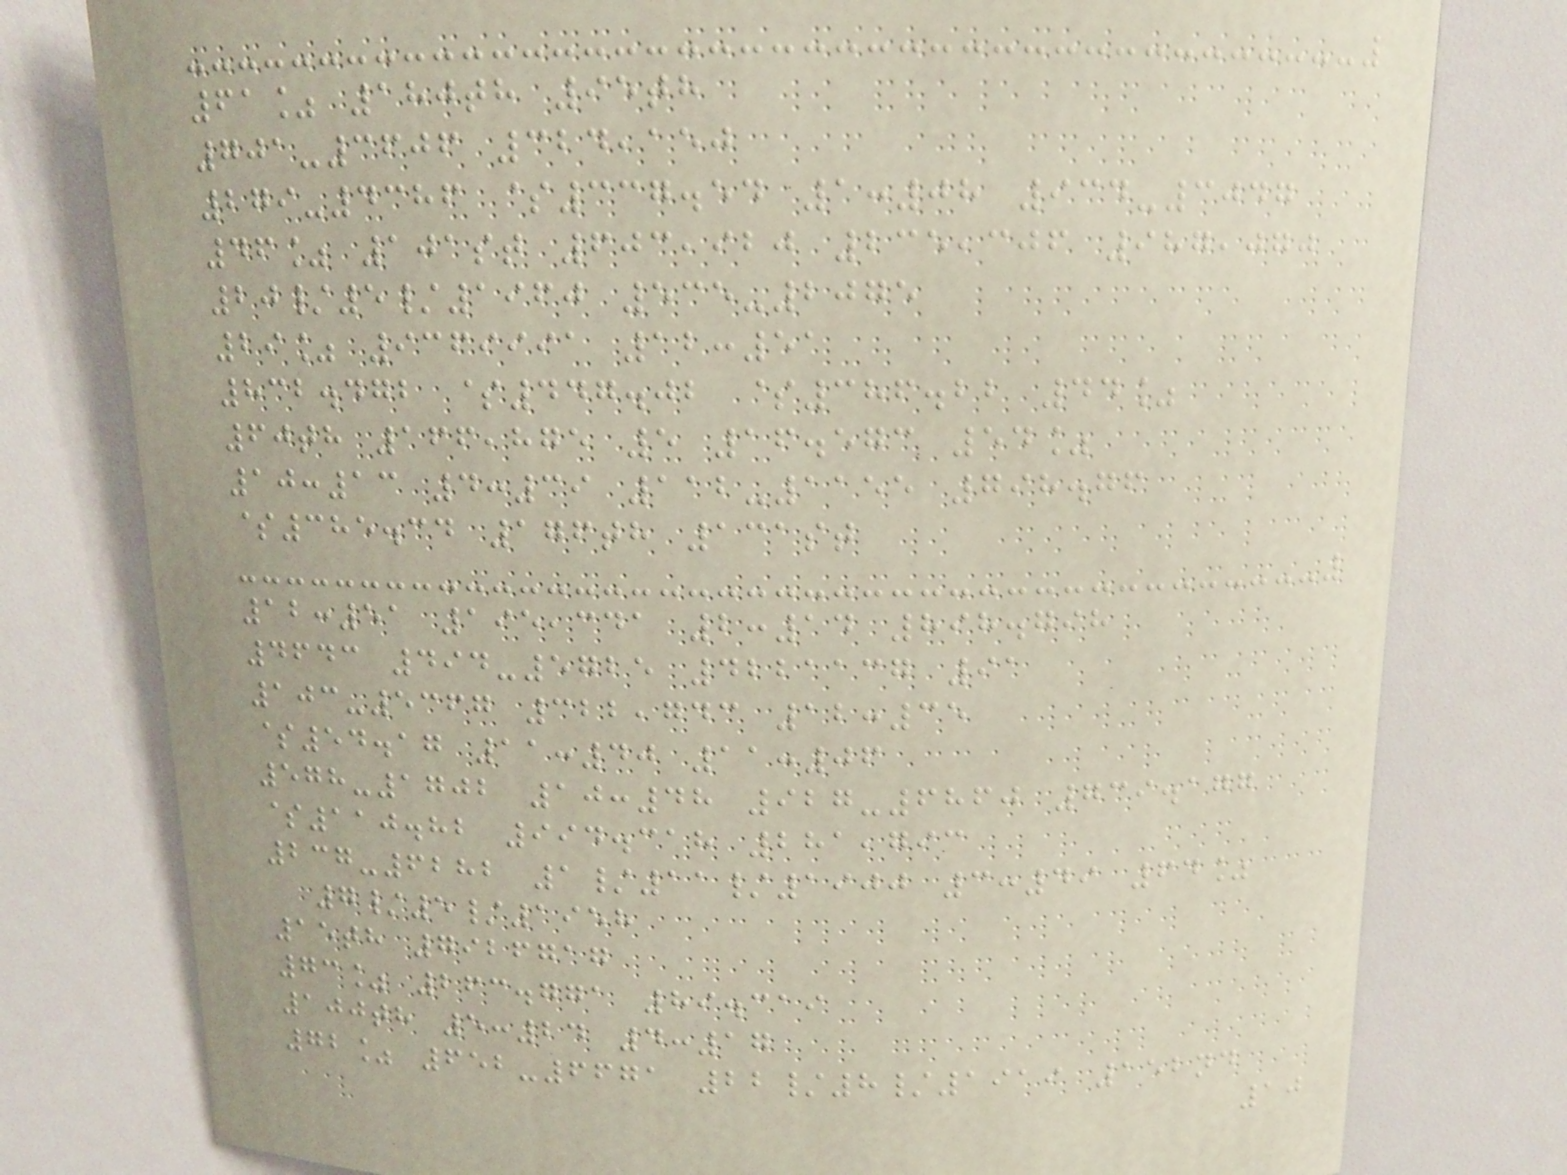61% 180th 95th
701-3606 324,150
279-4386 $337.54 1:08 934-3047
46% 101st 603,920 235,306 987,070
20/5/1960 535-2075
29% 9369991 12:51
832.472 $447.02 $386.22 44%
60th 166,875 5 16.573 54%
10:13 4:39 112-1155 798.76
$385.34 176th 131st
12:51 195,341 2:14 898.798
4643 494-5725 4221137 91
103-5367 322,743 12:35
$54.17 11:40 11:06
578-1702 10:48 927-6860 739.177
$110.82 994.318 281,793
237-6282 1/11/1900 3:49 64%
7/5/1958
15th 7926717
73% 263.771 89.319
100th 5:24 4:17
72% 652-6671 22/8/1919 152nd
10
